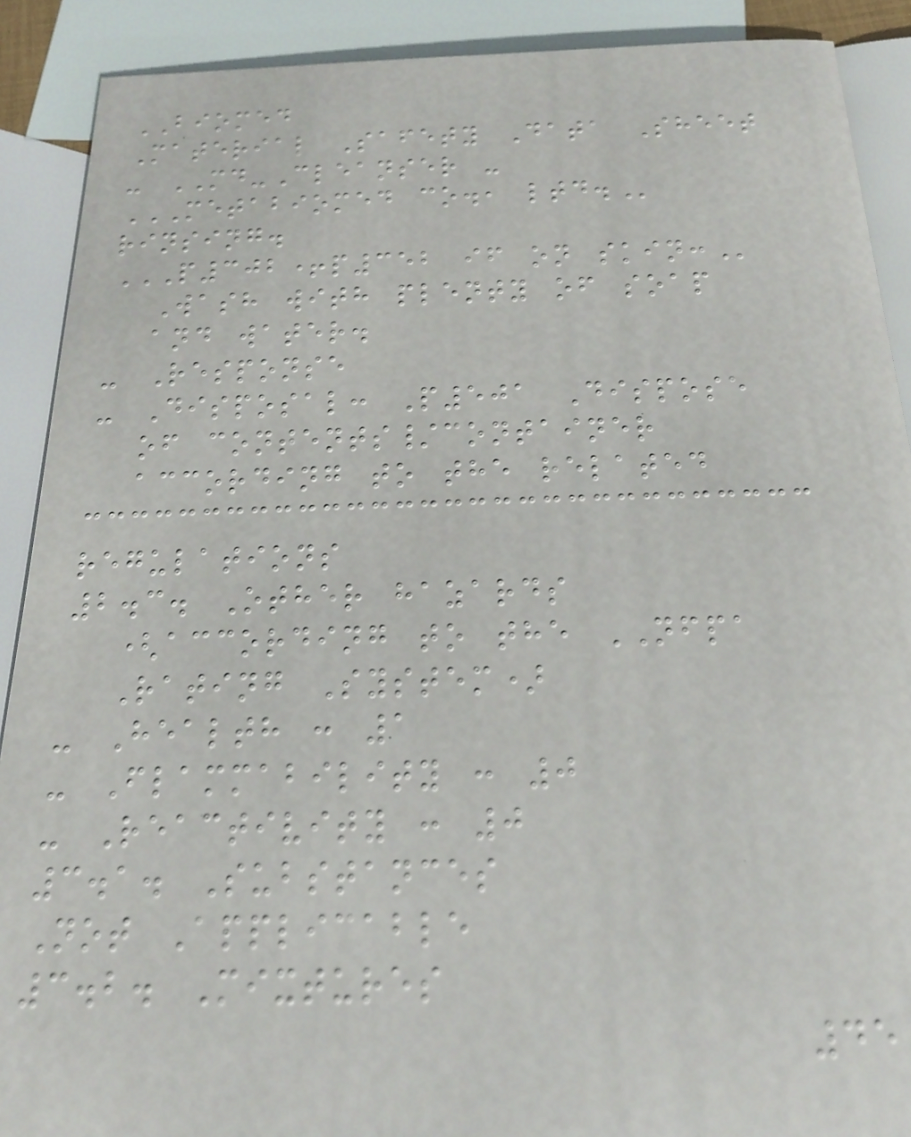BIOMED
Material Safety Data Sheet
- MD-Cleanser -
METABIOMED CO., LTD.
rinsing.
P302+P352 IF ON SKIN:
Wash with plenty of soap
and water.
- Response
- Disposal: P501 Dispose
of contents/container
according to the related
regulations
2.3. Other hazards
(according to the NFPA
Rating System)
- Health : 1
- Flammability : 0
- Reactivity : 0
3.1. Substances
Not Applicable
3.2. Mixtures
45
